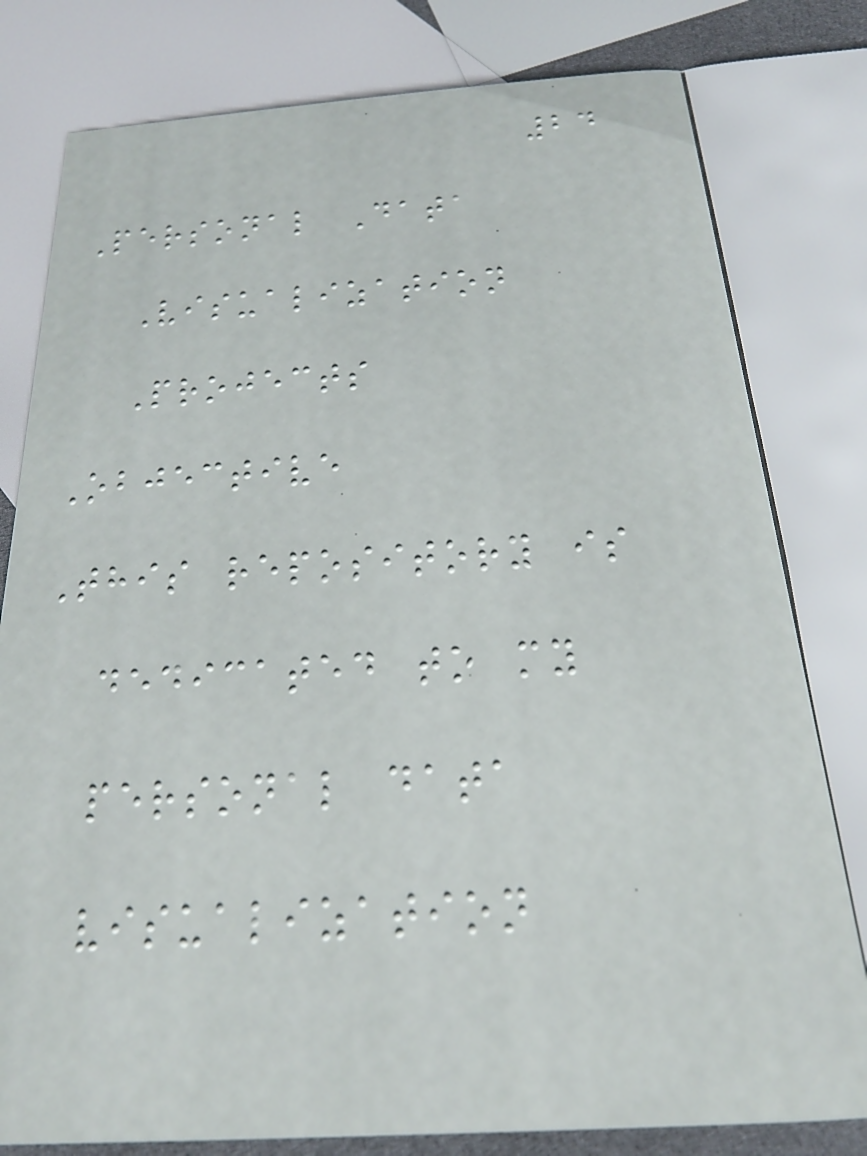24
Personal Data
Visualization
Projects
Objective
This repository is
dedicated to my
personal data
visualization
